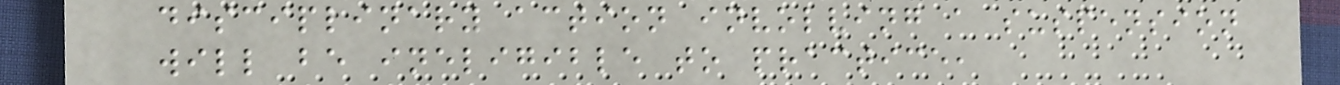disciplinary action involving a suspension
will be ineligible to practice,
